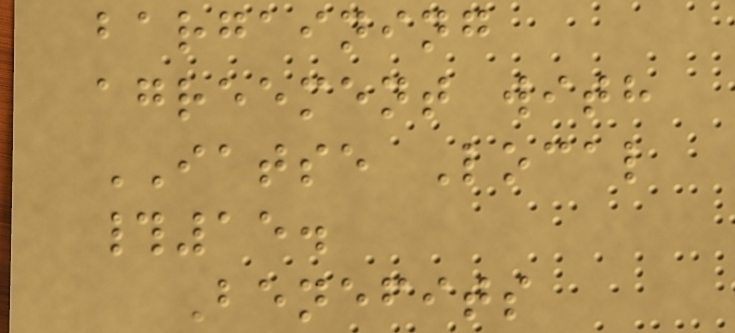bargaining
agreement with
IATSE Local
#15.
Benefits
